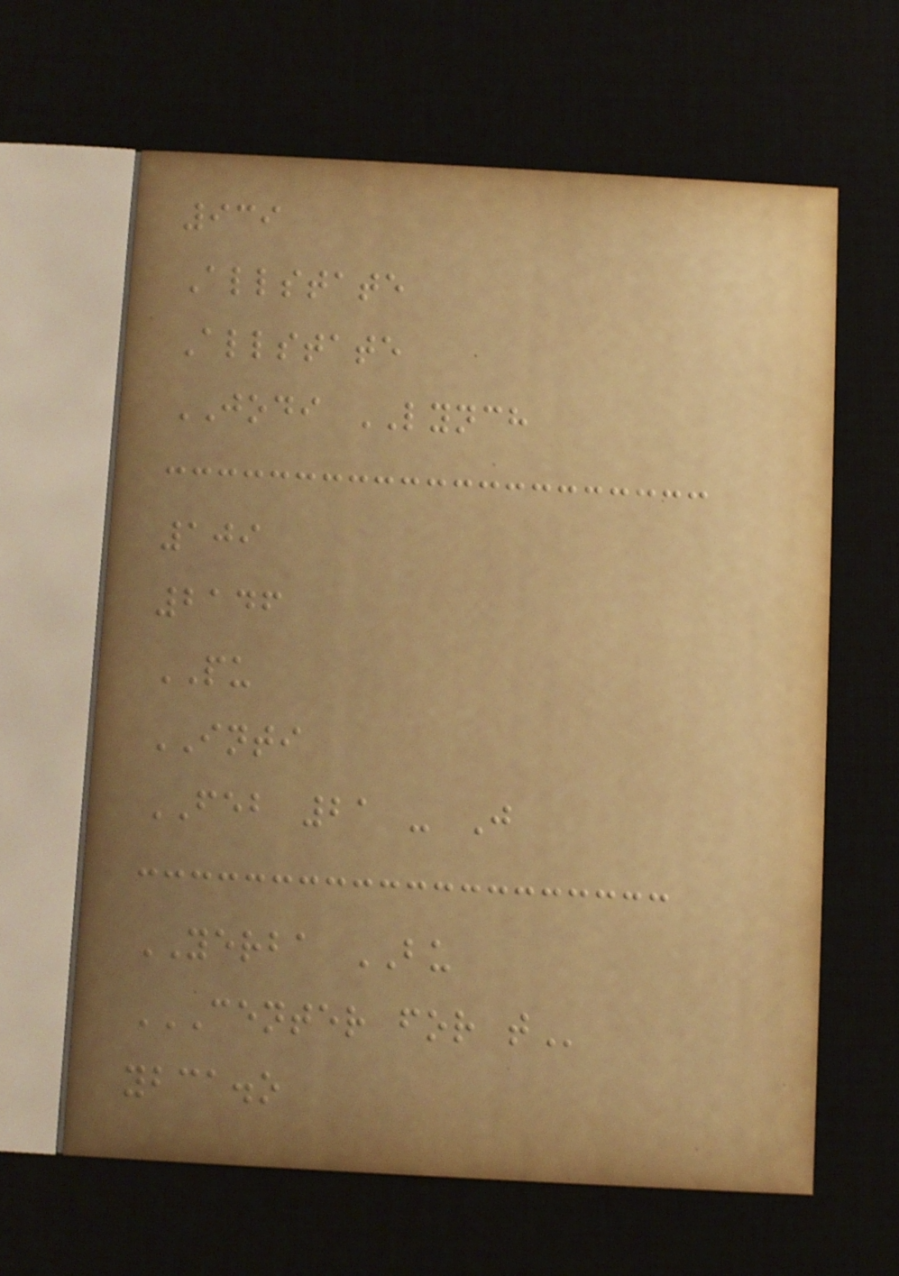939
Allstate
Allstate
JODI LYNCH
109
2146
PU
INTI
FEB 21 - J
YERBA BU
CENTER FOR T
ybca.o
